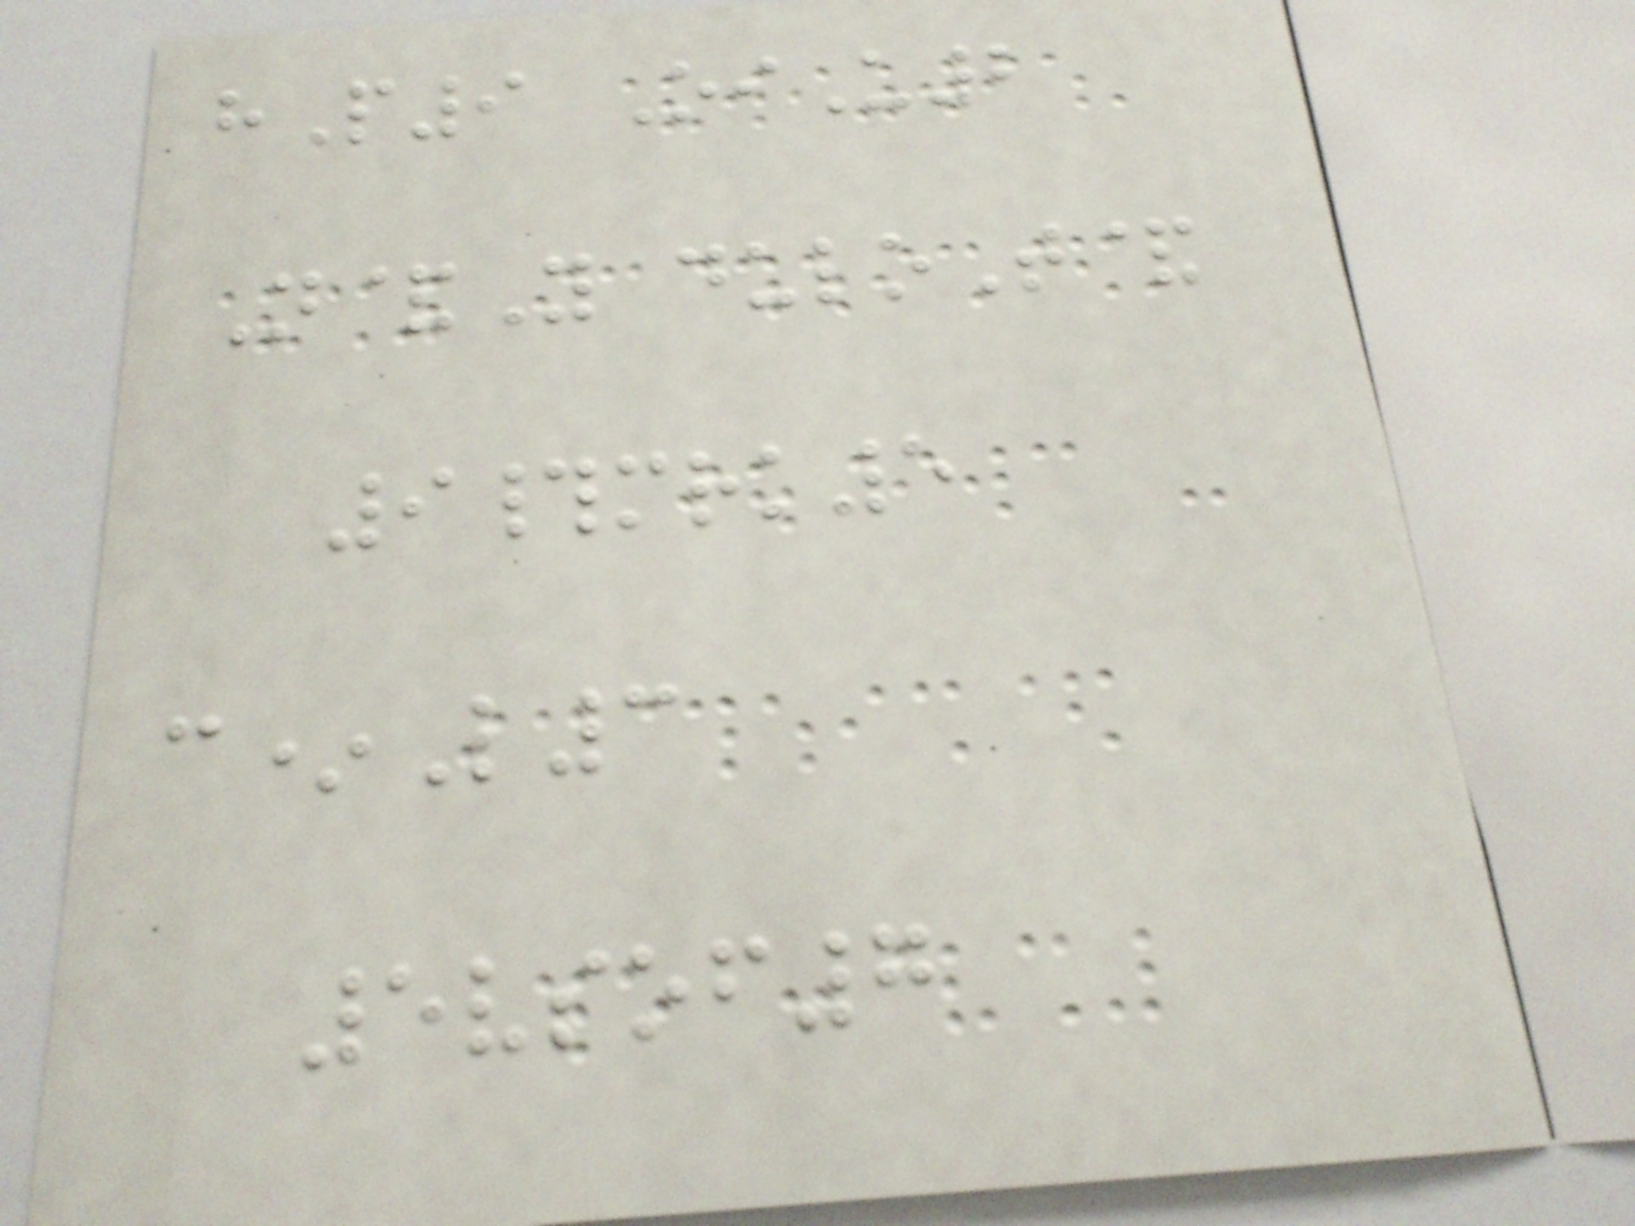hP9 OiU2
N&Y duloT&
9#mrk5
c*L3
5vsof7
